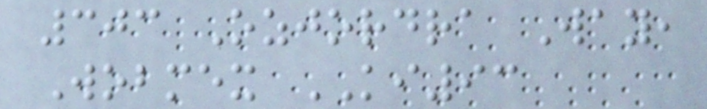303 Ozjordra Way,
Wobmex KI93
